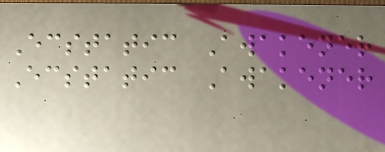Ecstatic Awakener
Ecstatic Awakener
